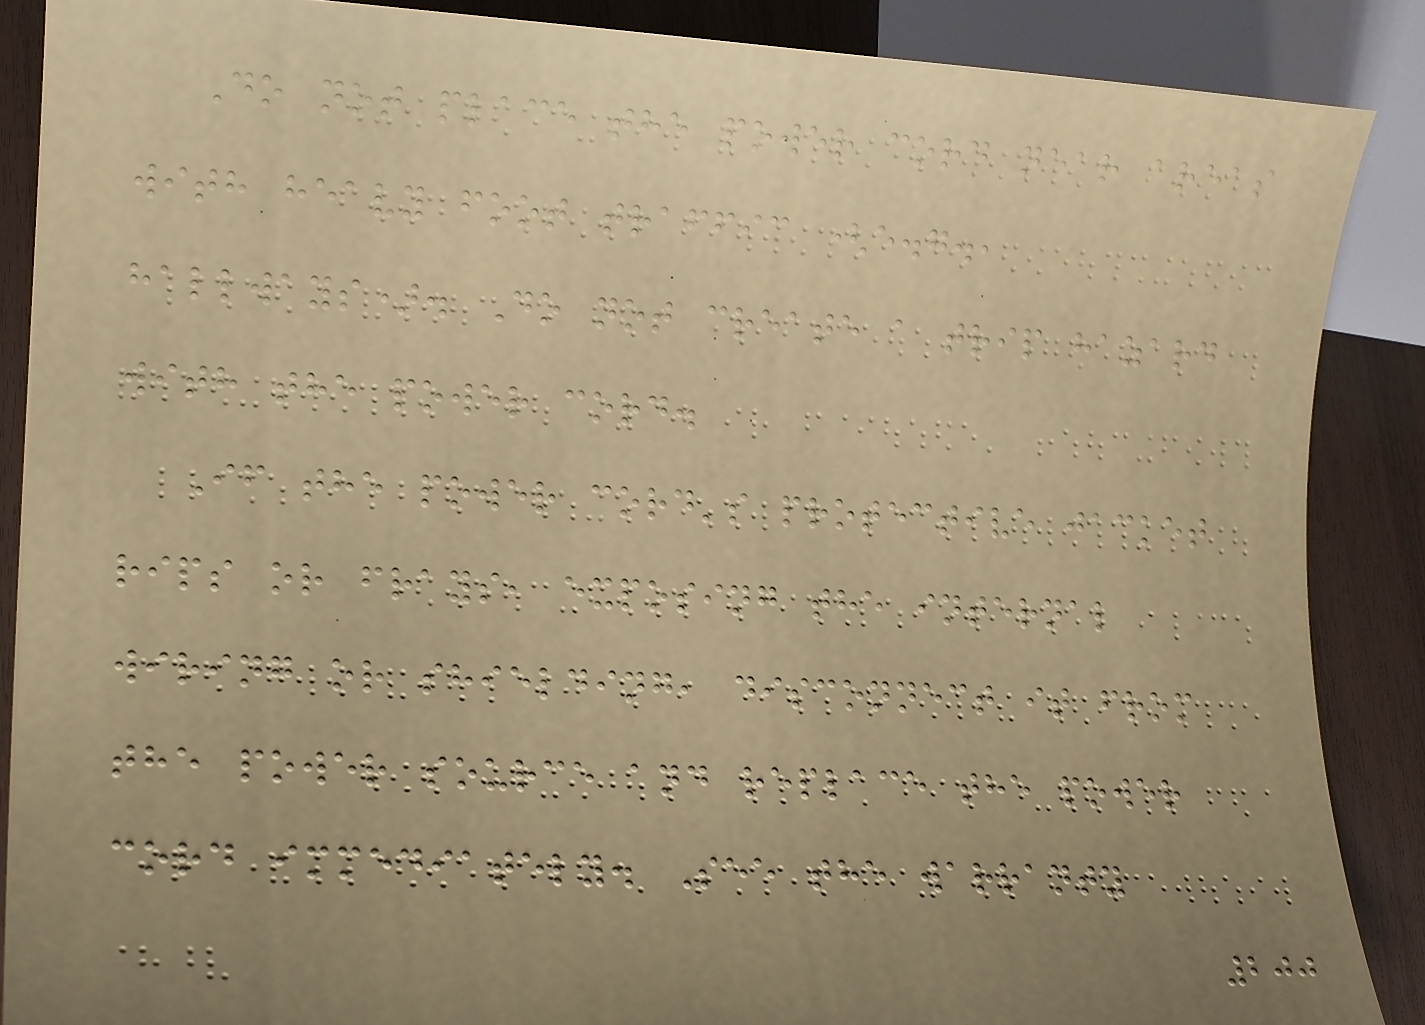Do not place the power cord near areas
with heavy foot traffic (e.g.,
hallways). Do not create a trip hazard
with the power cord.
If the power cord's protective jacket
rips or frays, exposing the internal
wiring or shielding, disconnect it from
the power source and replace the power
cord immediately. See the warranty
200
